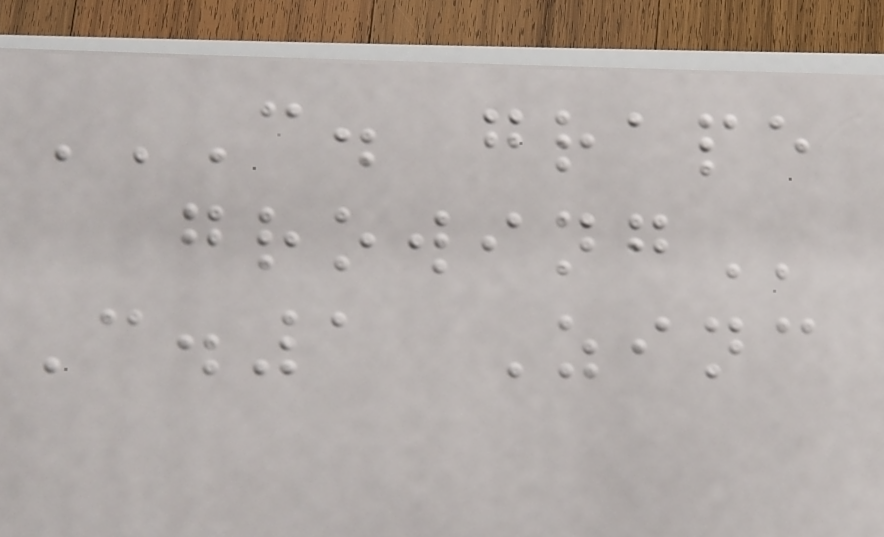C. GRAPE
GROWING
C.1 Zinc
